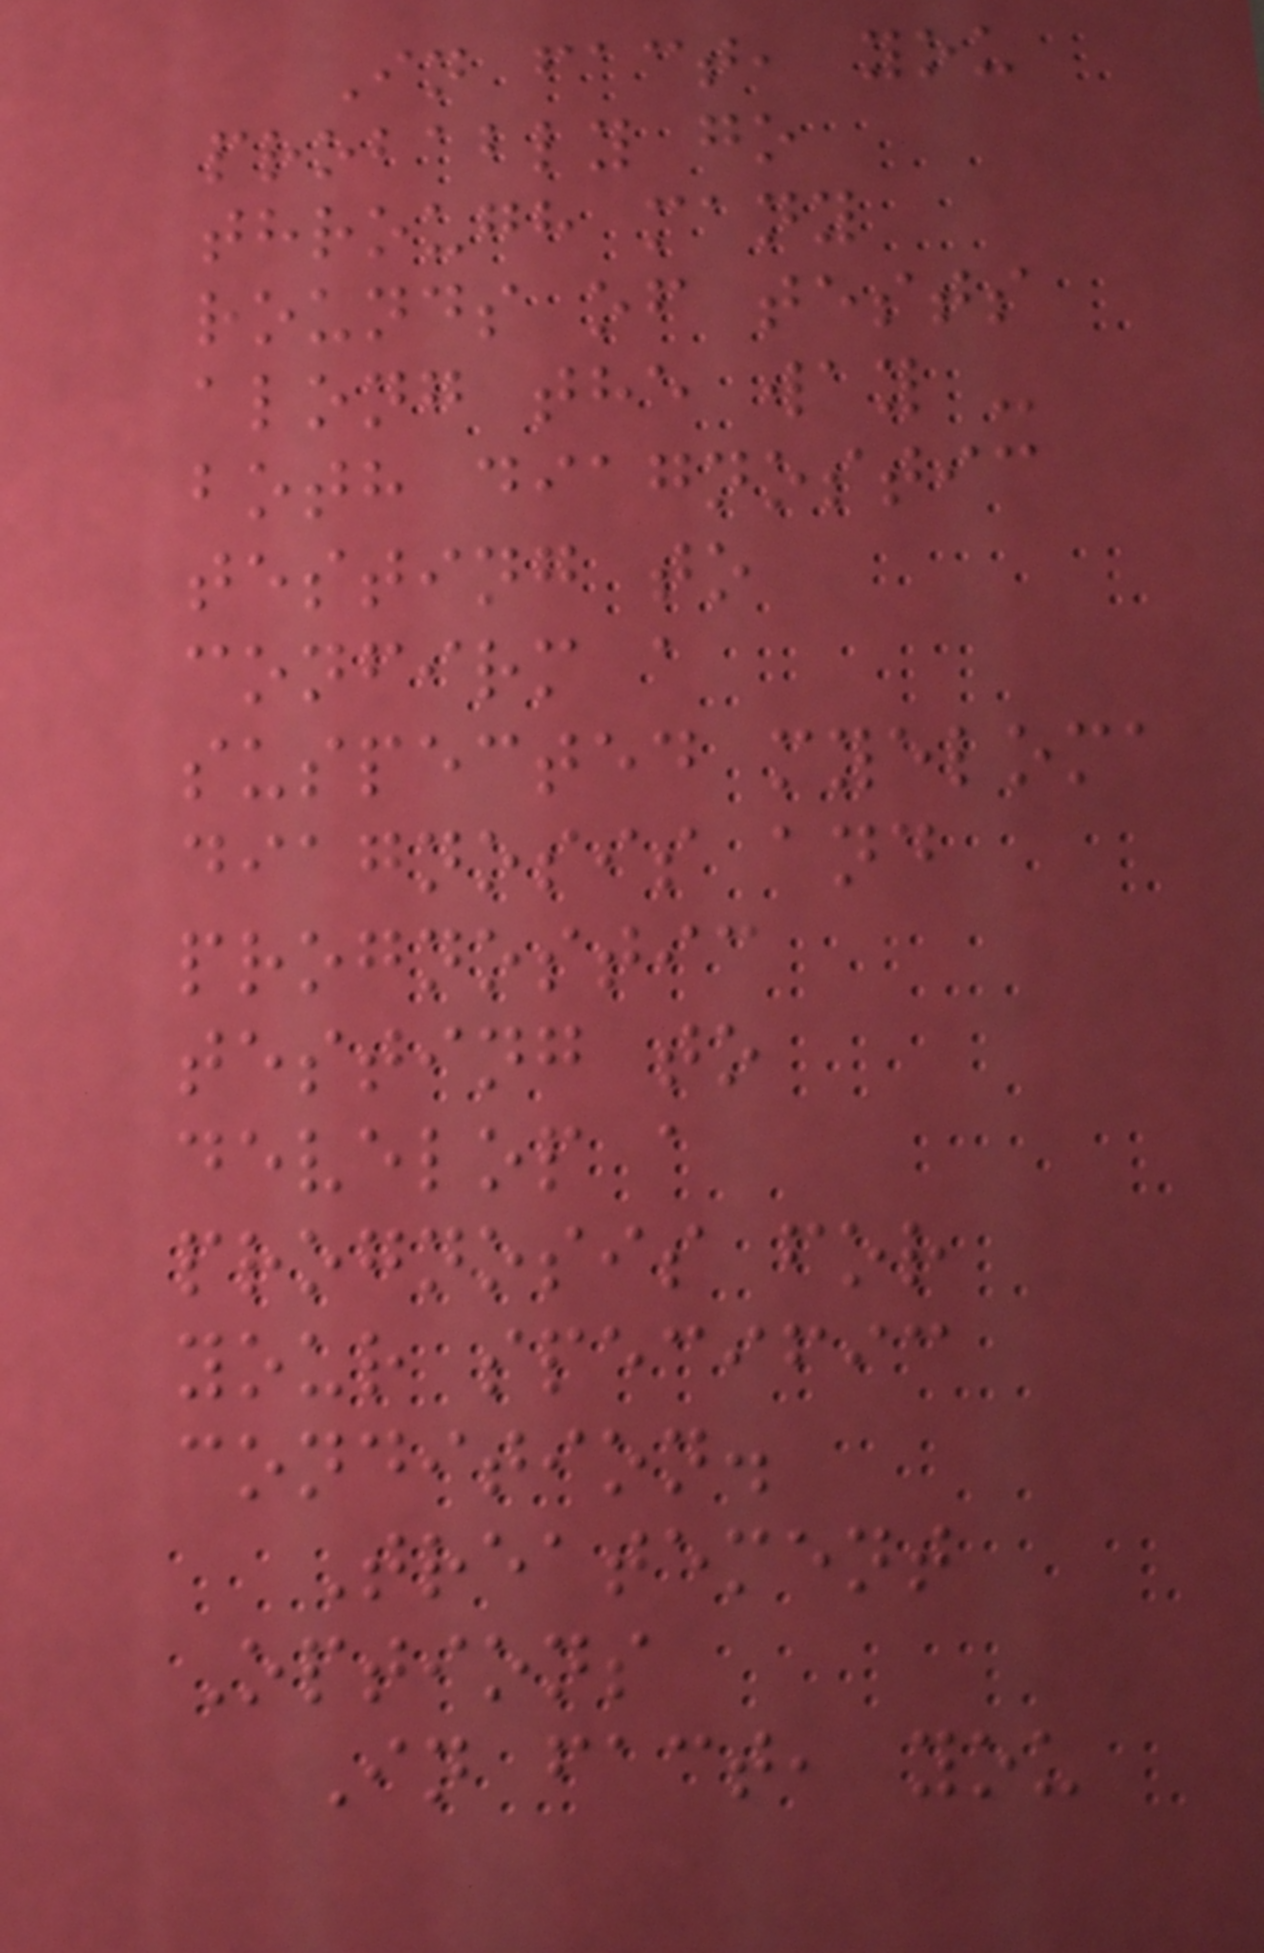In fact, you
probably go
through many
rounds of tests
along the way -
both diagnostic
testing to
confirm a
suspected myeloma
diagnosis and
prognostic
testing to
develop a
prognosis for
your specific
condition.
Treatement
Options
In fact, you
